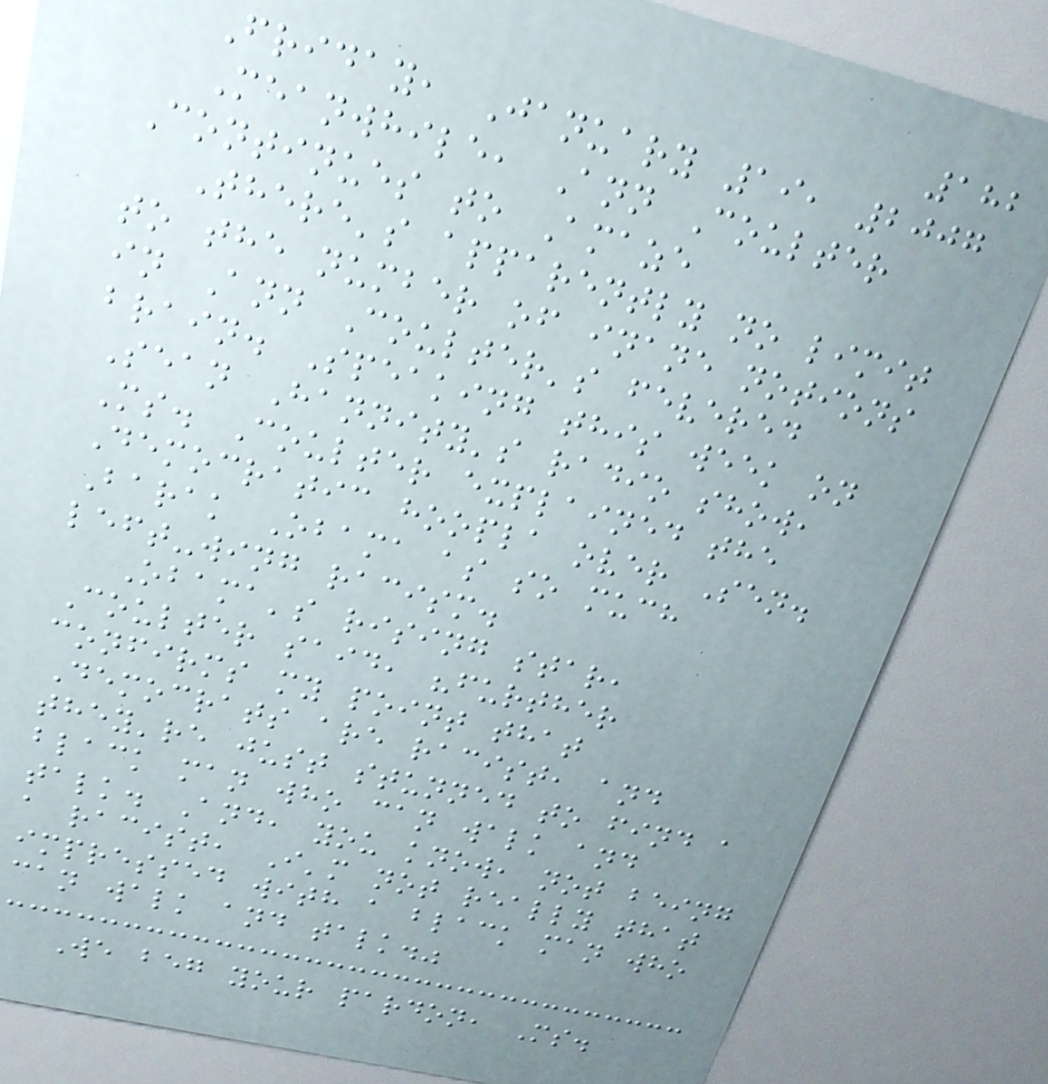182
Friday, January 19, 2007
Meanwhile, Ann Coulter
Continues to Amaze
There's apparently no limit
to the number of inane notions
in Ann Coulter's fevered
brain. Speaking this week on
Sean Hannity's radio show,
Ms. Coulter explained the
Democratic hoopla over Sen.
Barak Obama as so much
left-wing racism.
Obama's rising star,
Coulter said, "further
confirms my point that
Democrats are racist, and
they're just stunned to find a
black man who can walk and
talk. And, you know, not being
a racist, I'm not really that
impressed with a black man who
can walk and talk."
We beg your pardon, Ms.
